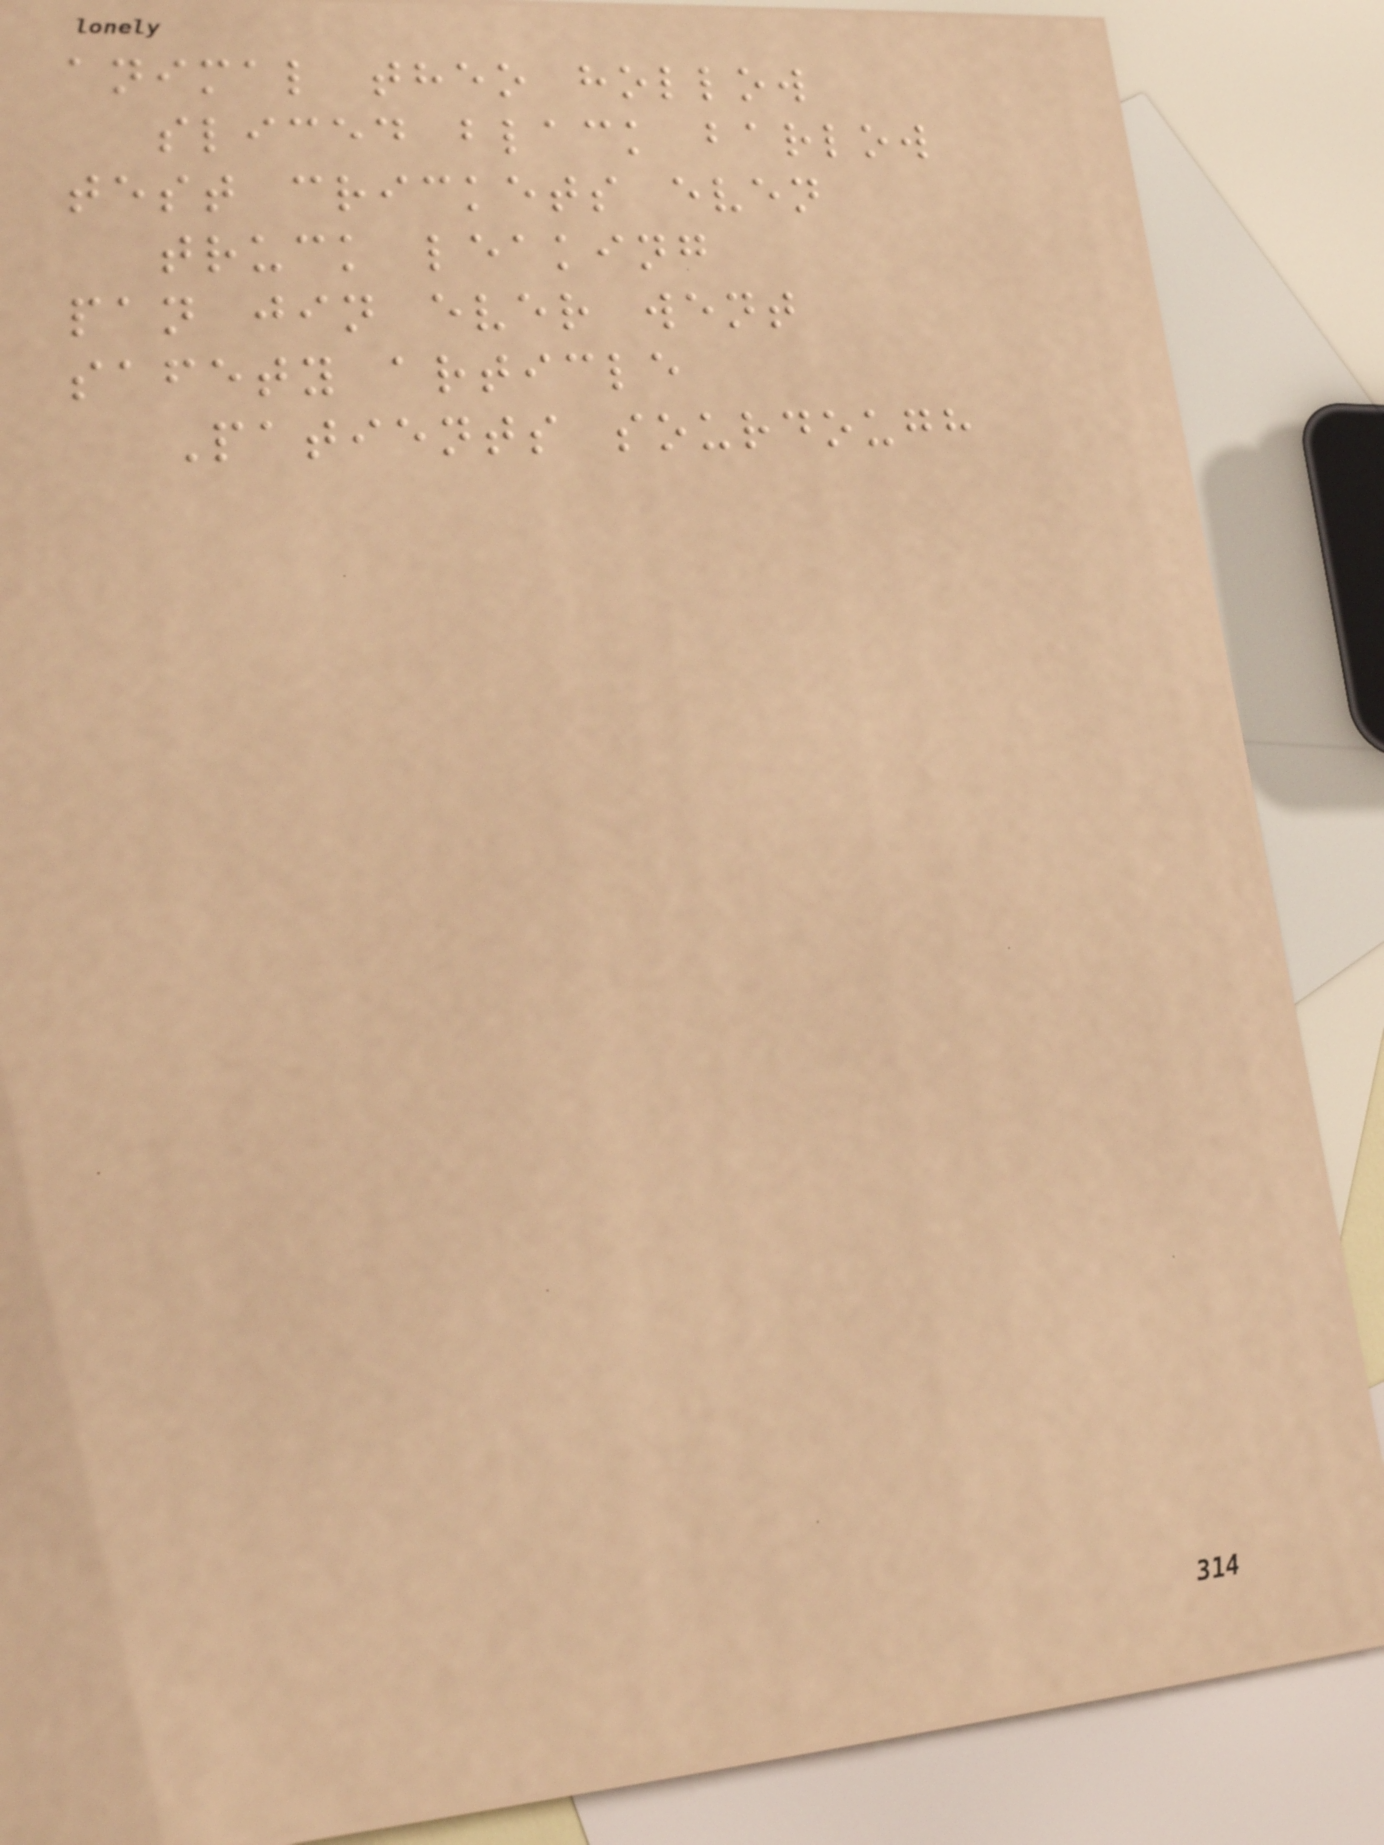animal theo hollow
sliced black barlow
test crickets even
truck leaking
pan jin ever went
safety article
Patients sourdough
